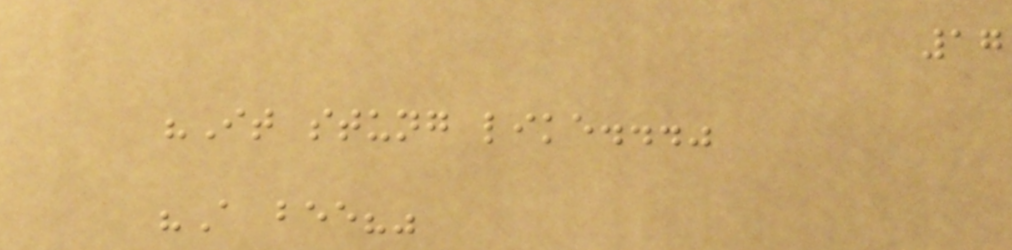17
"It stung like..."
"A bee?"
